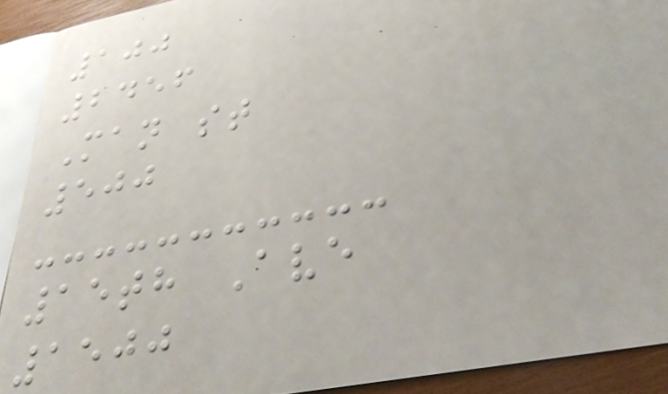100
2456
Man st
500
15th Ave
1500
